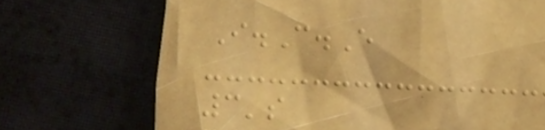I.C.E
3's
